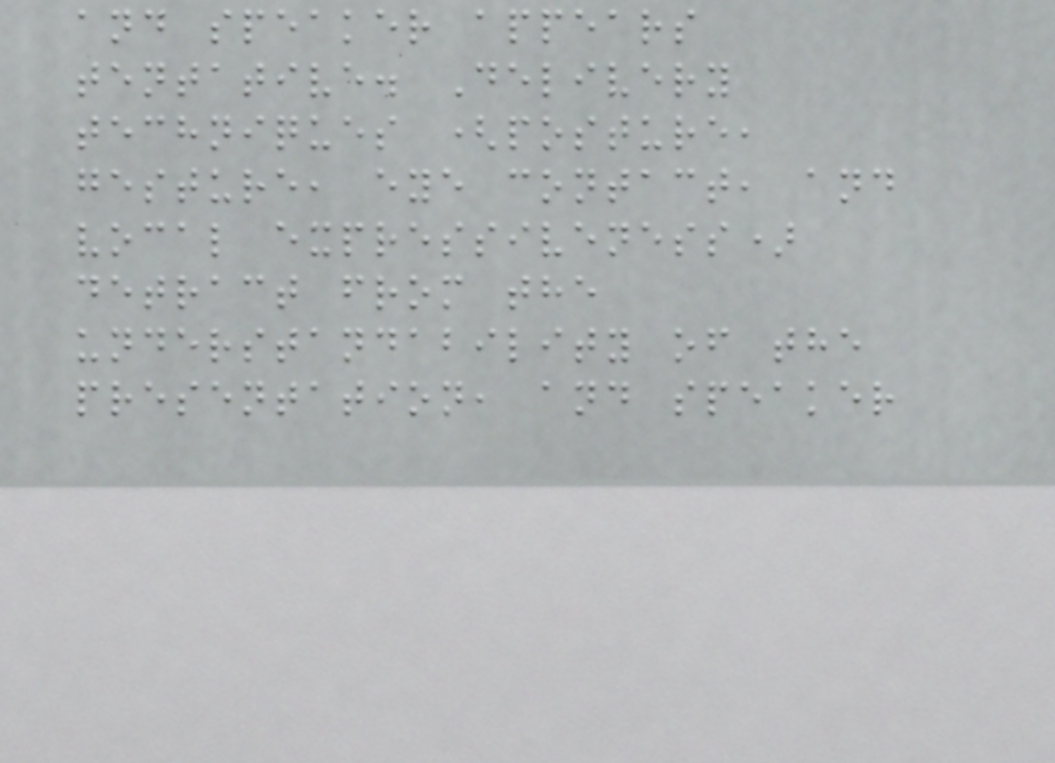and speaker appears
tentative. Delivery
techniques (posture,
gesture, eye contact, and
vocal expressiveness)
detract from the
understandability of the
presentation, and speaker
